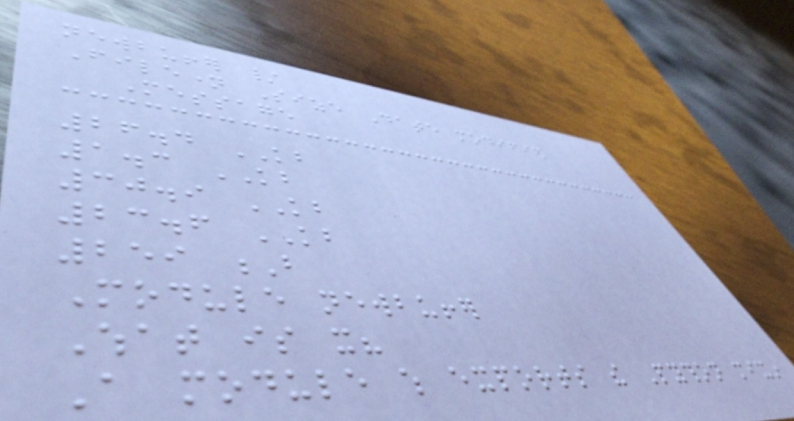newbuffer /
Filename Size Date modified
Message
26.4 KB
1.3 KB
30.9 KB
23.6 KB
259 B
Module newbuffer
What is it?
A module which exports the Python mixin
